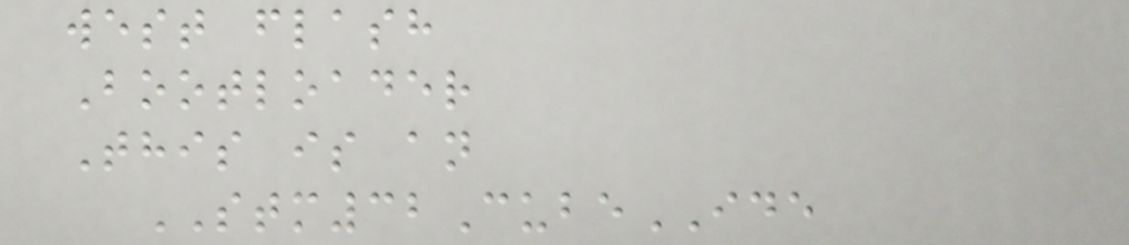west flash
Bootloader
This is an
STM32CubeIDE
